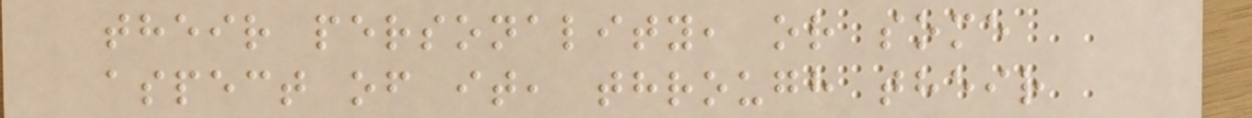their personality, or some
aspect of it, through their
